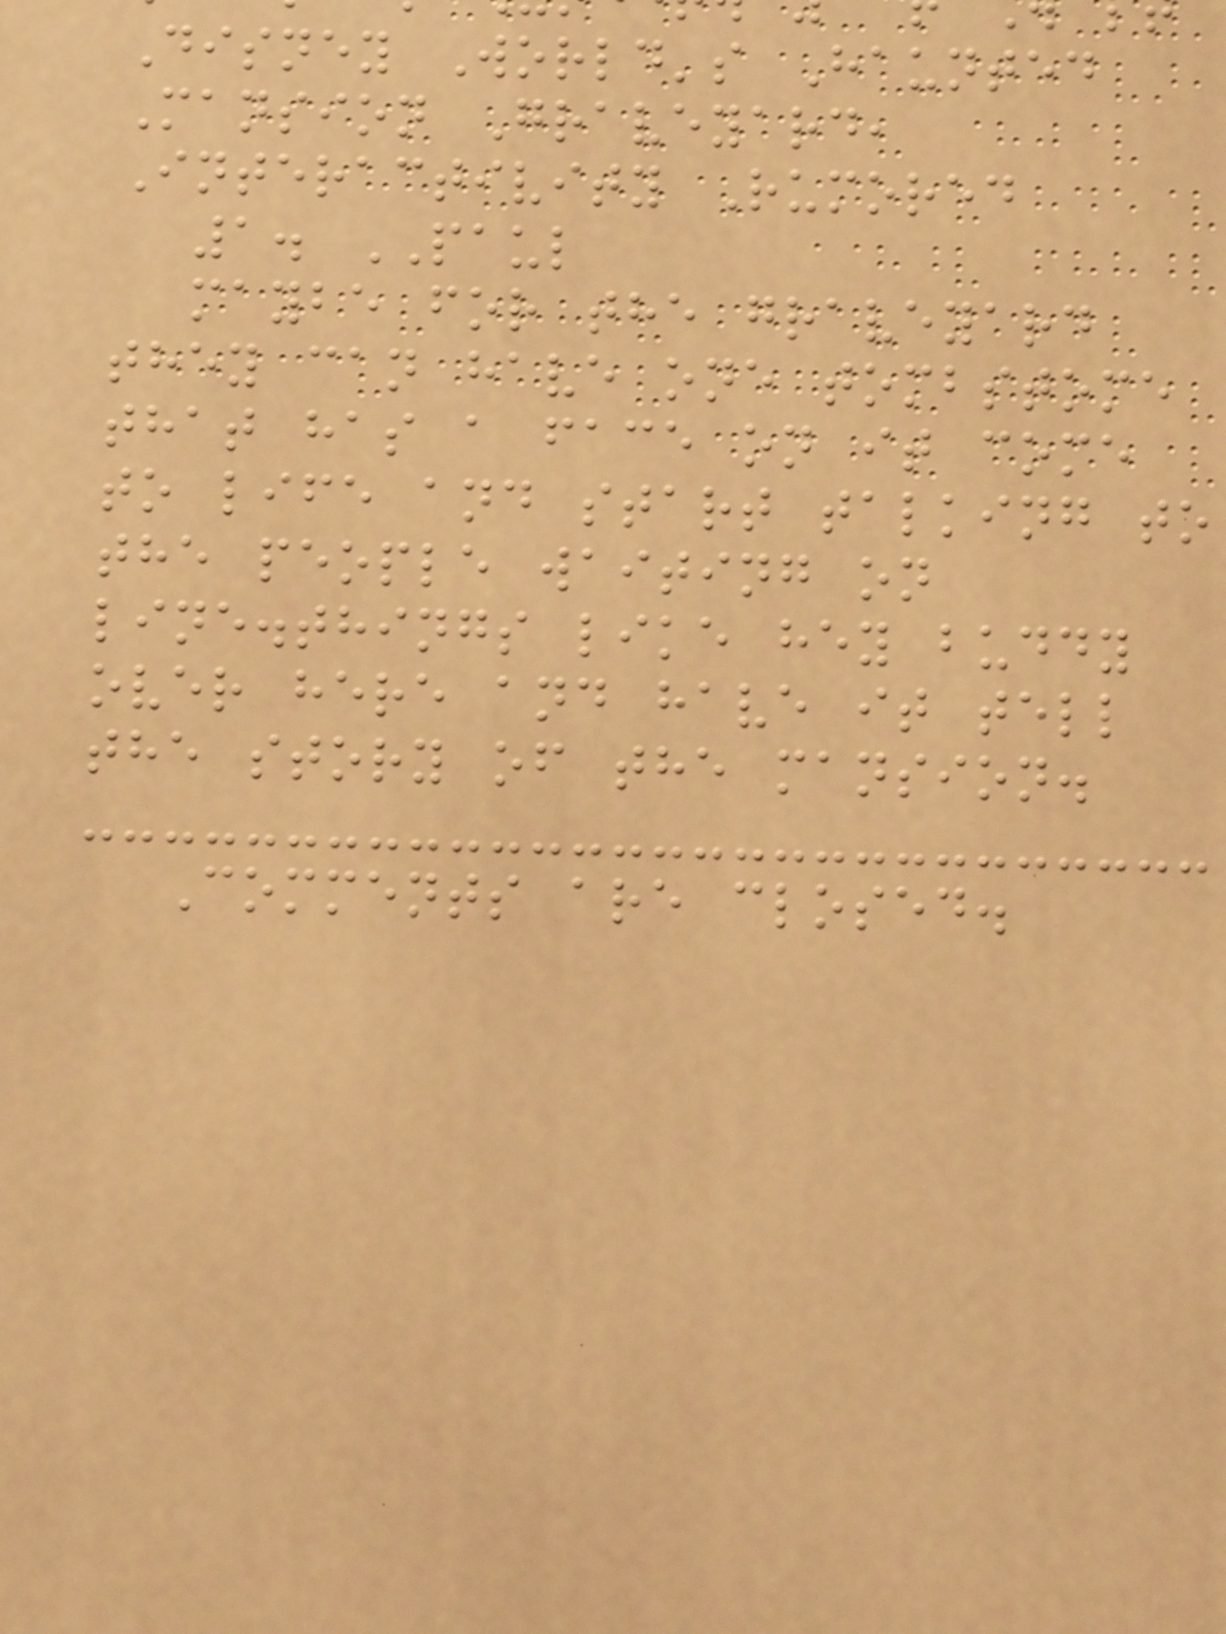Disney World's Haunted
Mansion Graveyard,
Interactivity Rumored
1. PAUL
maybe for the graveyard
they can have one tombstome
that has a face on it come
to life and start talking to
the people waiting on
line.things like hey buddy
over here and have it tell
the story of the mansion.
Comments are closed.
